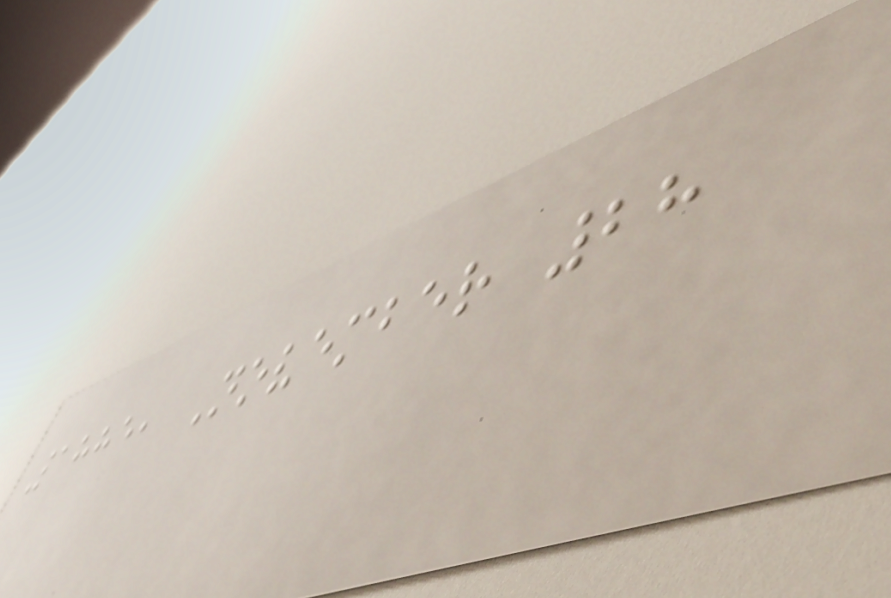1885, November 28
